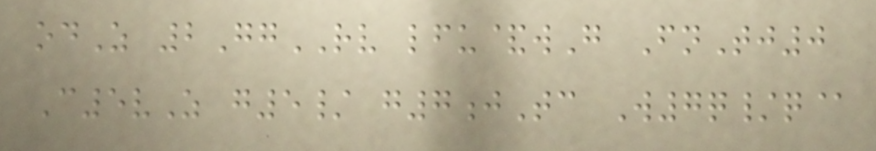odZ 2GgRV lfu&wG FnTj0
C5vZ g5/ g7jTc W7q/q@
